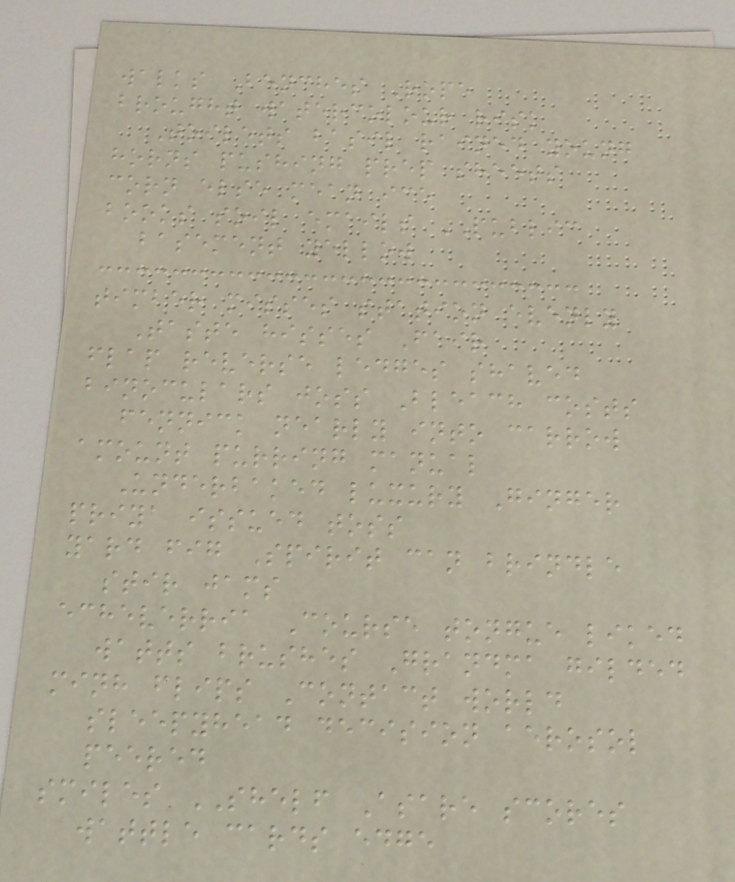walks Benches Rope
brought watercolour risk
Toilets basil rained young
horns pushing prep sheets
corn else mean ice
books soil emails PUBLIC
basement yellow
timber misses station evenly
Taste hisses Fair
flap reverse ledges shaved
binoculars joss Bleach costs
fennick nearly into carrow
amount purring manual
Underbaked luxury Ginger
priya issued toss
yard fig Spirit can brindle
stir jams
echeverria Course tongue liked
watts brushes Grandma gilded
minh flips Contact world
sleepyhead decision aerosol
peered
smiles SHELF Asare scores
wattle cards edge
